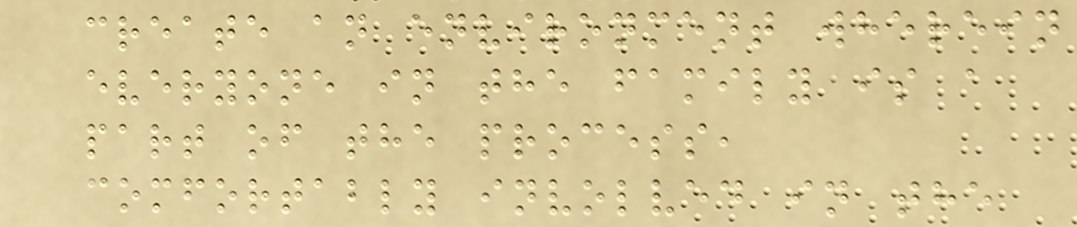create an environment wherein
everyone in the family is a
part of the process,
comfortably involved in the
